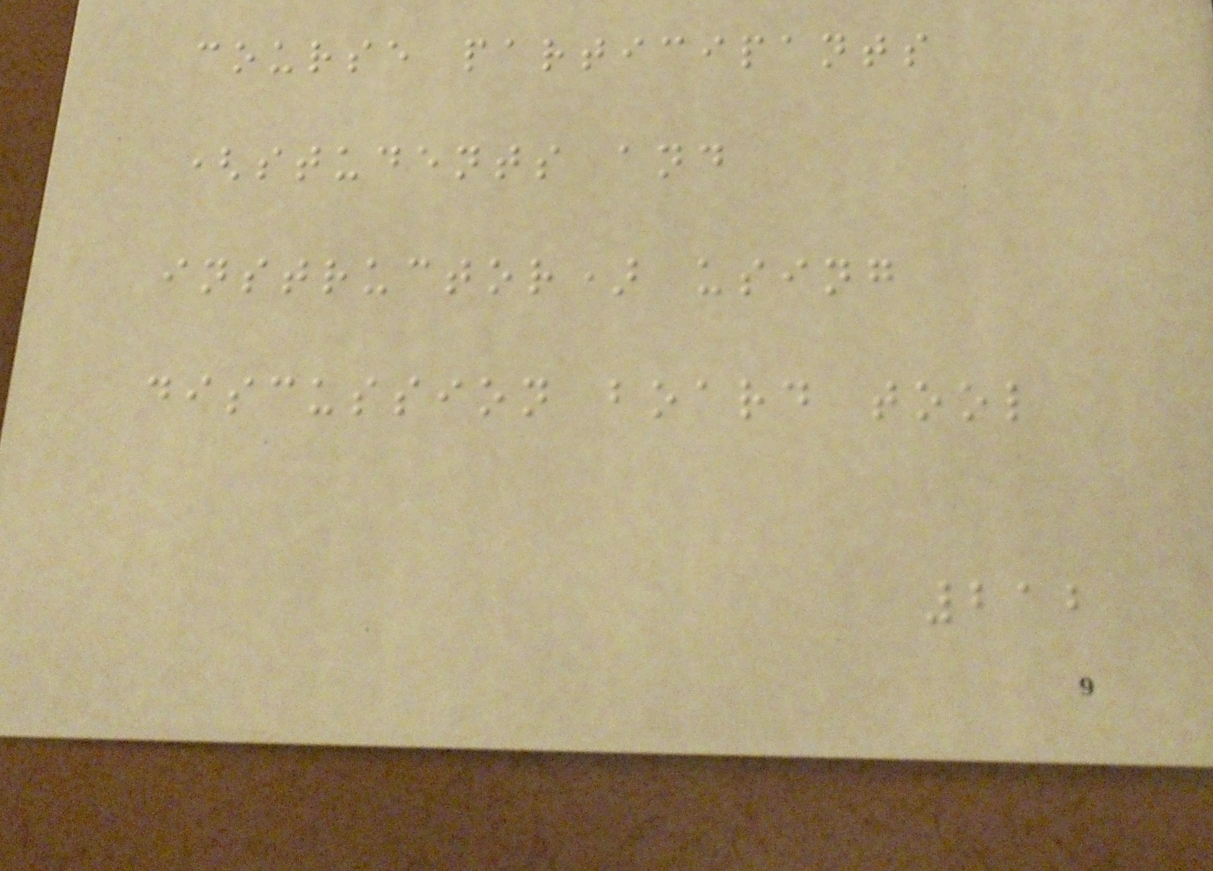course participants
(students and
instructor) using
discussion board tool
212
